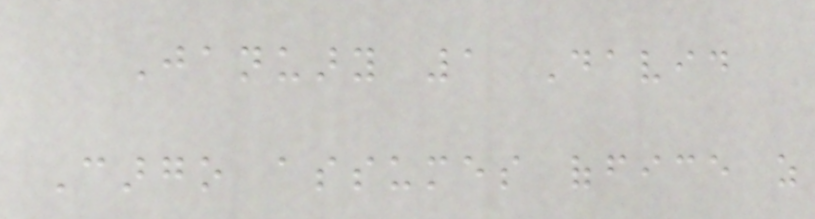January 1 David
Cargo assumes office as
